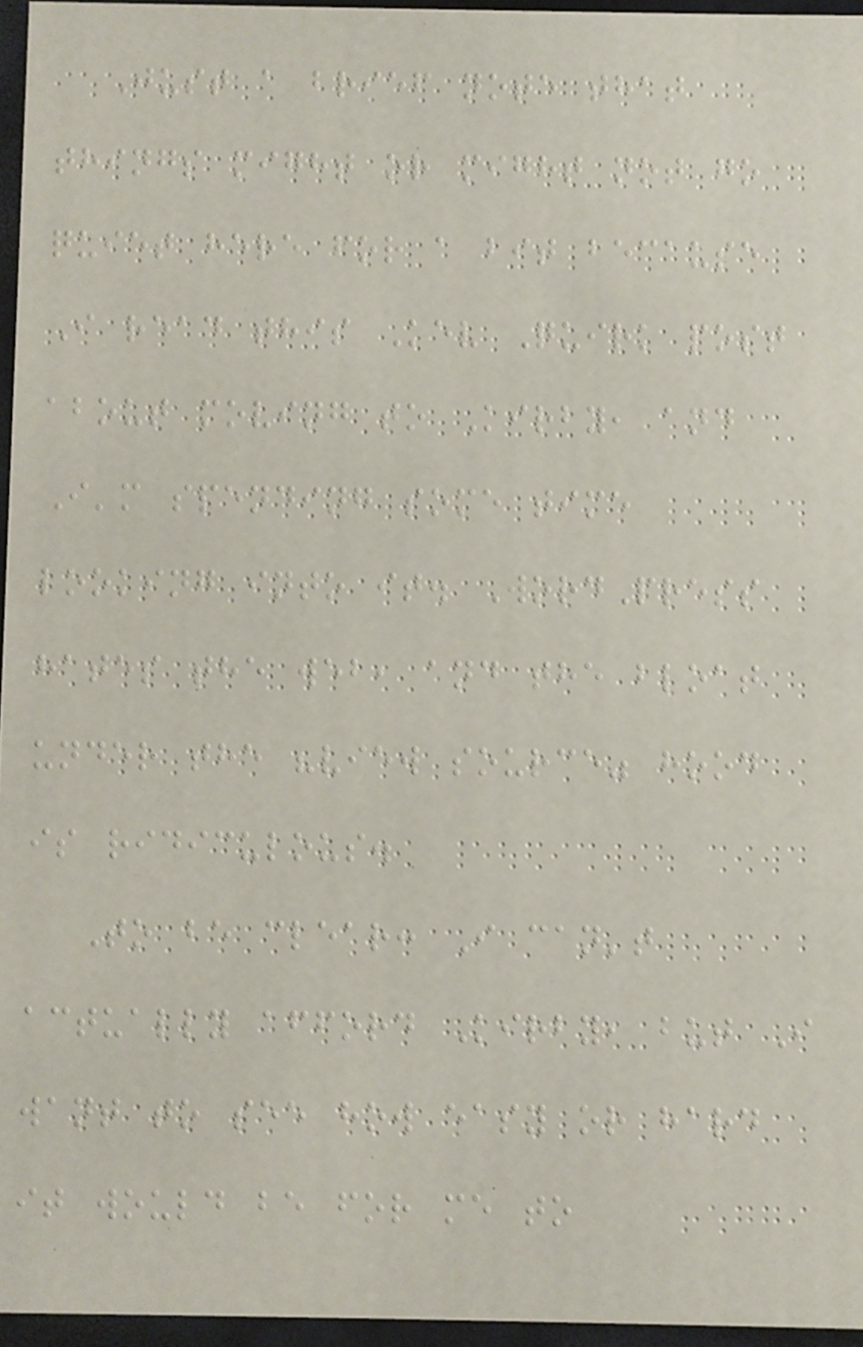Just a brief note that
things might or might not go
quiet here for a bit because
I read this Kev Quirk post
about moving to Kirby, and
I'm spending some time
looking into it. WordPress
hates the web, and the bloat
under the "view source" hood
is ridiculous.
To be clear: I can't
actually afford Kirby, but I
want to see how easy or hard
it would be for me to
